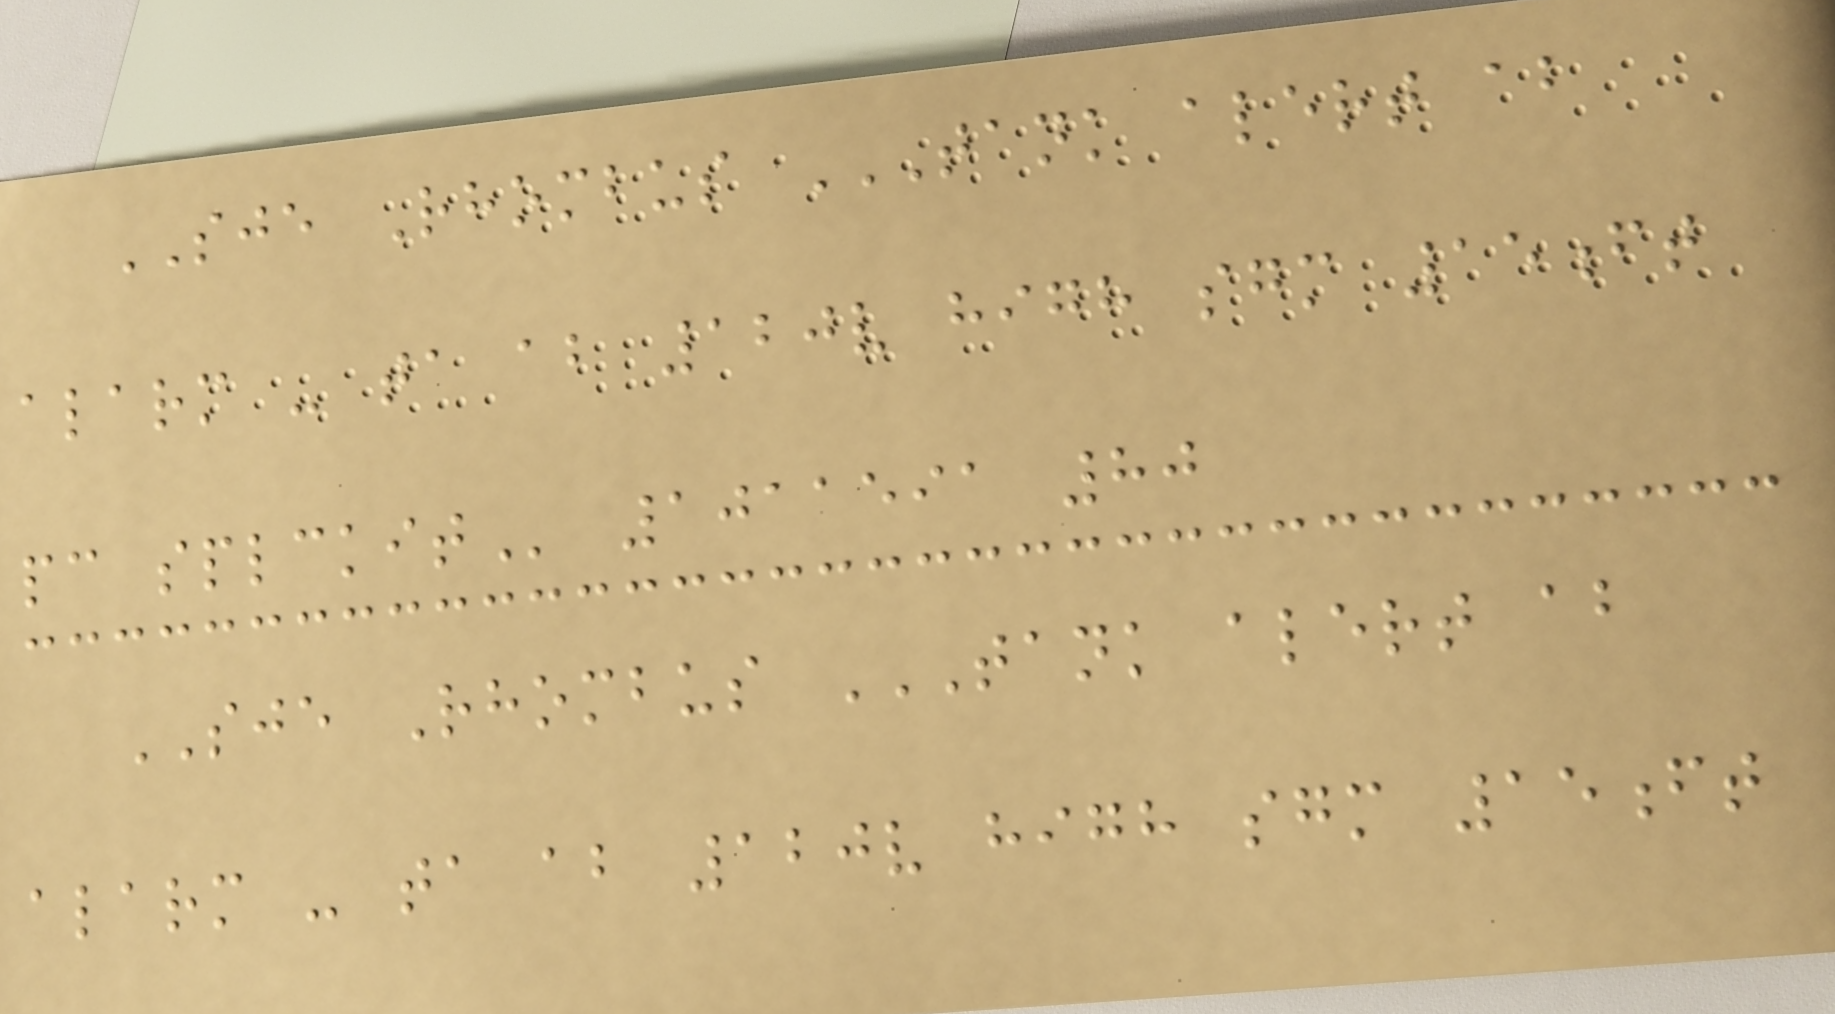SJE Rhombus TANK ALERT AB
ALARM - TA AB 120V HIGH SGM 15FT
PC SPLCKIT 1011591 80
SJE Rhombus TANK ALERT AB
ALARM - TA AB 120V HIGH SGM 15FT
